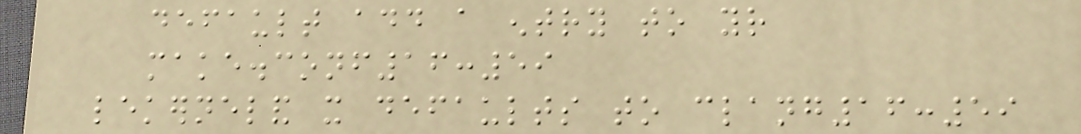default add a entry to your
make.conf16:59
lekerneland it defaults to clang16:59
